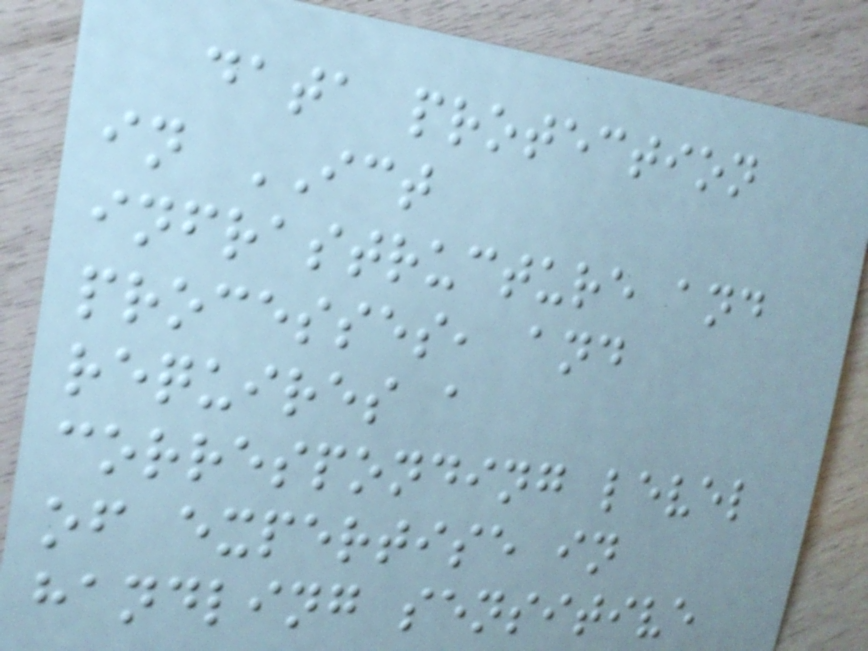data protection
in ICT
infrastructure and
processes, and
requires a
corresponding level
of expertise in
handling sensitive
